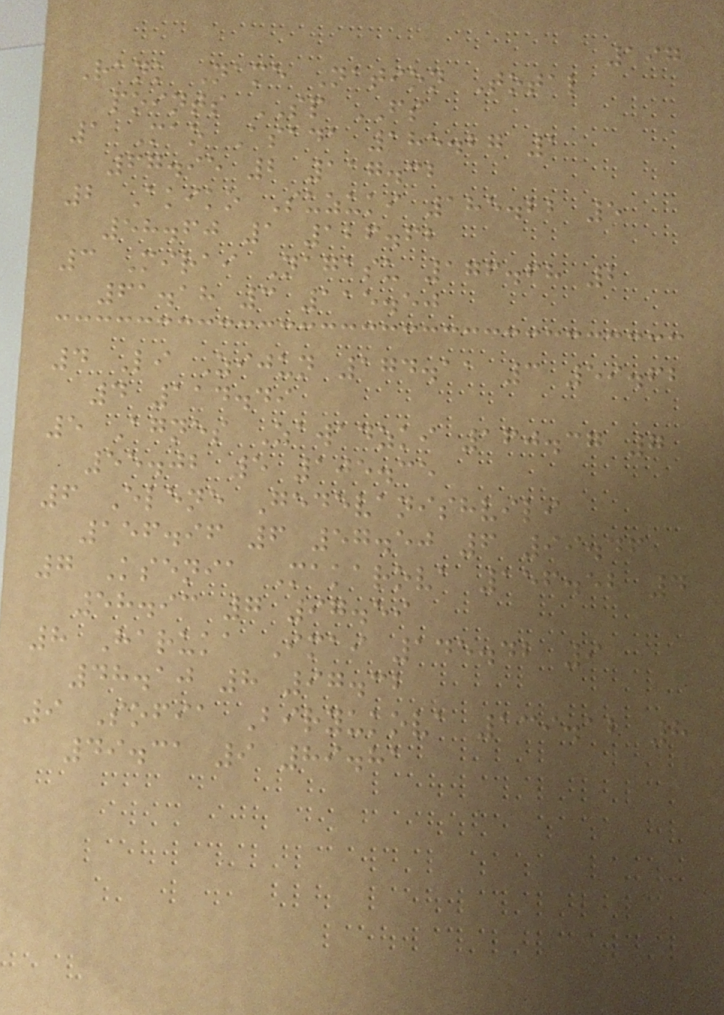197
Rank Name Nation Total
points SP FS
1 Mao Asada 185.27 1
67.95 2 117.32
2 Akiko Suzuki 185.22 5
58.60 1 126.62
3 Mirai Nagasu 176.68 2
61.18 3 115.50
4 Li Zijun 174.11 3 59.62
4 114.49
5 Agnes Zawadzki 160.37 7
55.02 5 105.35
6 Elene Gedevanishvili
156.96 6 57.50 6 99.46
7 Ksenia Makarova 156.52 4
58.93 7 97.59
8 Haruka Imai 145.42 9
48.10 8 97.32
9 Sofia Biryukova 139.12 8
49.31 9 89.81
